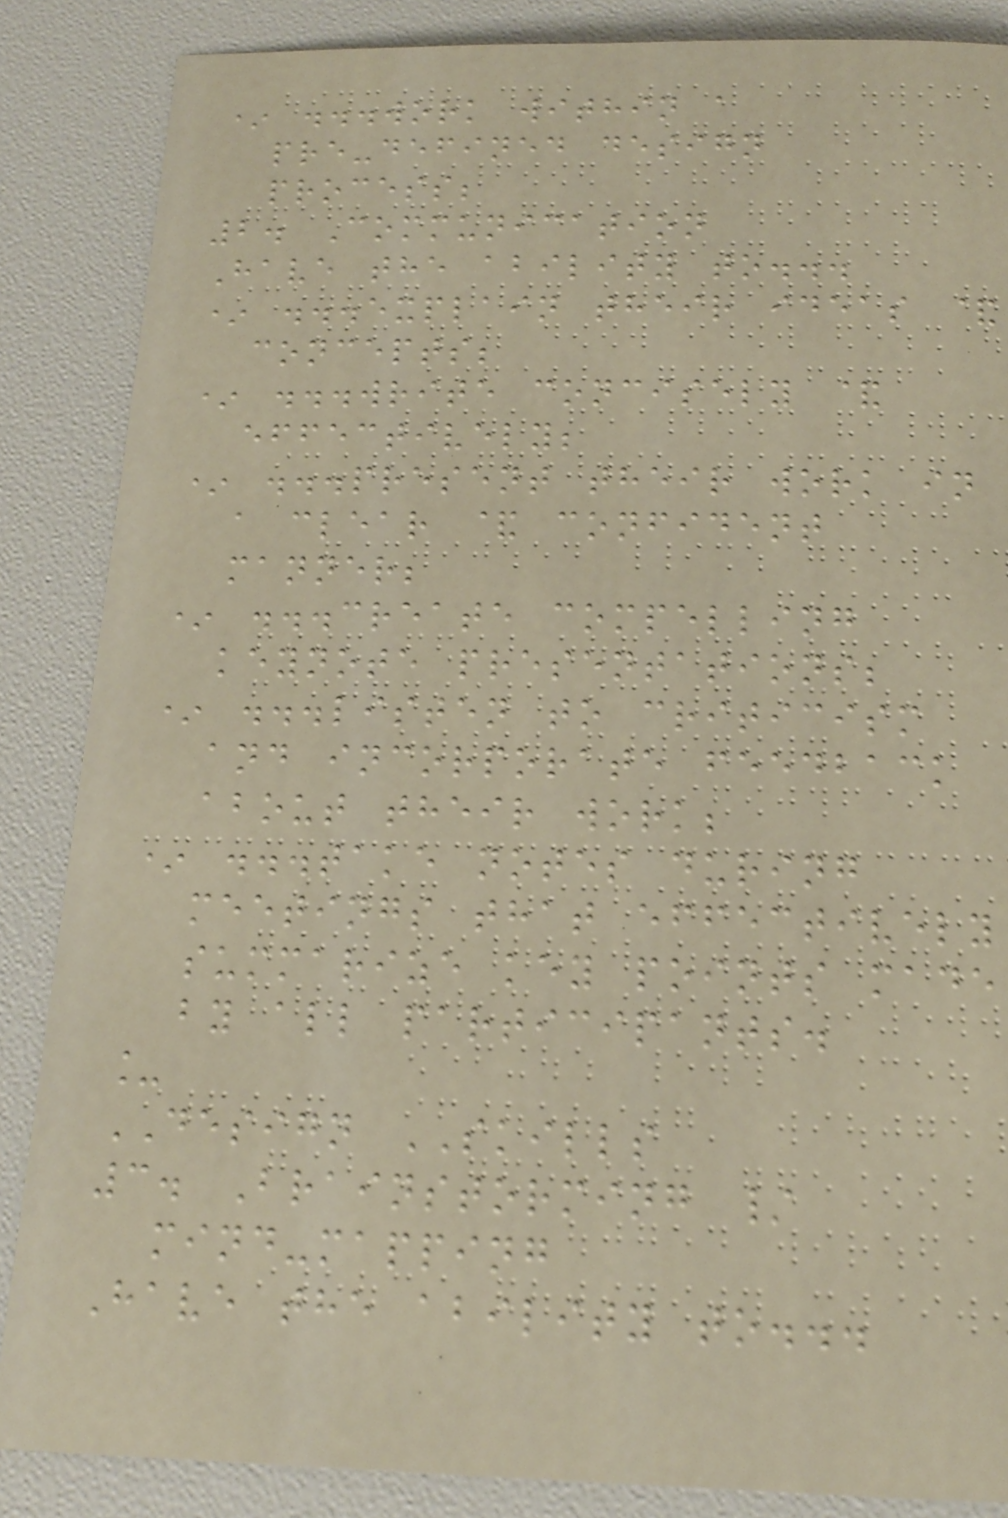* ...work within a
pre-defined design
process;
2. Communication
Have the ability to...
* ...explain their ideas &
concepts;
* ...write concisely &
effectively;
* ...present their work in
a clear & confident
manner;
* ...create compelling
keynote presentations;
* ...listen to criticism
and incorporate feedback
about their work;
* ...take notes during
meetings that effectively
summarize key points made
by all participants.
_
DESIGN SKILLS
3. Brainstorming /
mind-mapping
Have the ability to...
